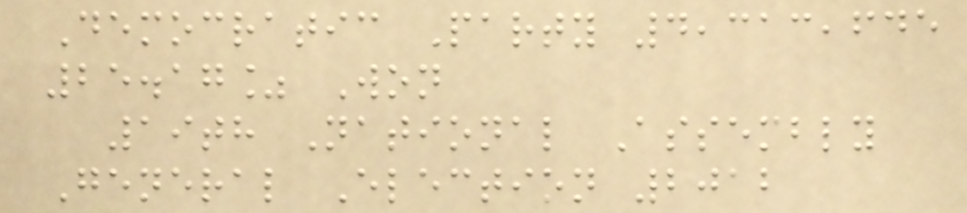Democratic Party 4,313,645
25.17% Won
19th National Assembly
General Election 2012
